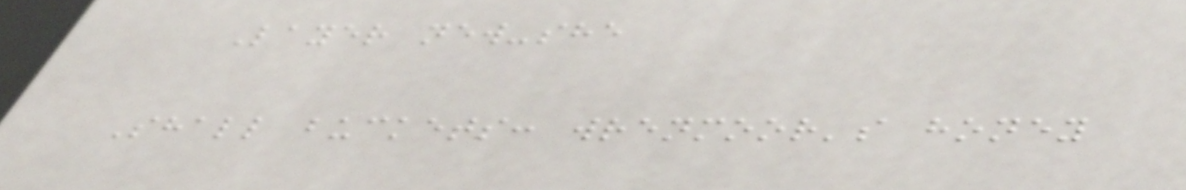Layer new-she
Shall buckets: wrenmoor's honey
